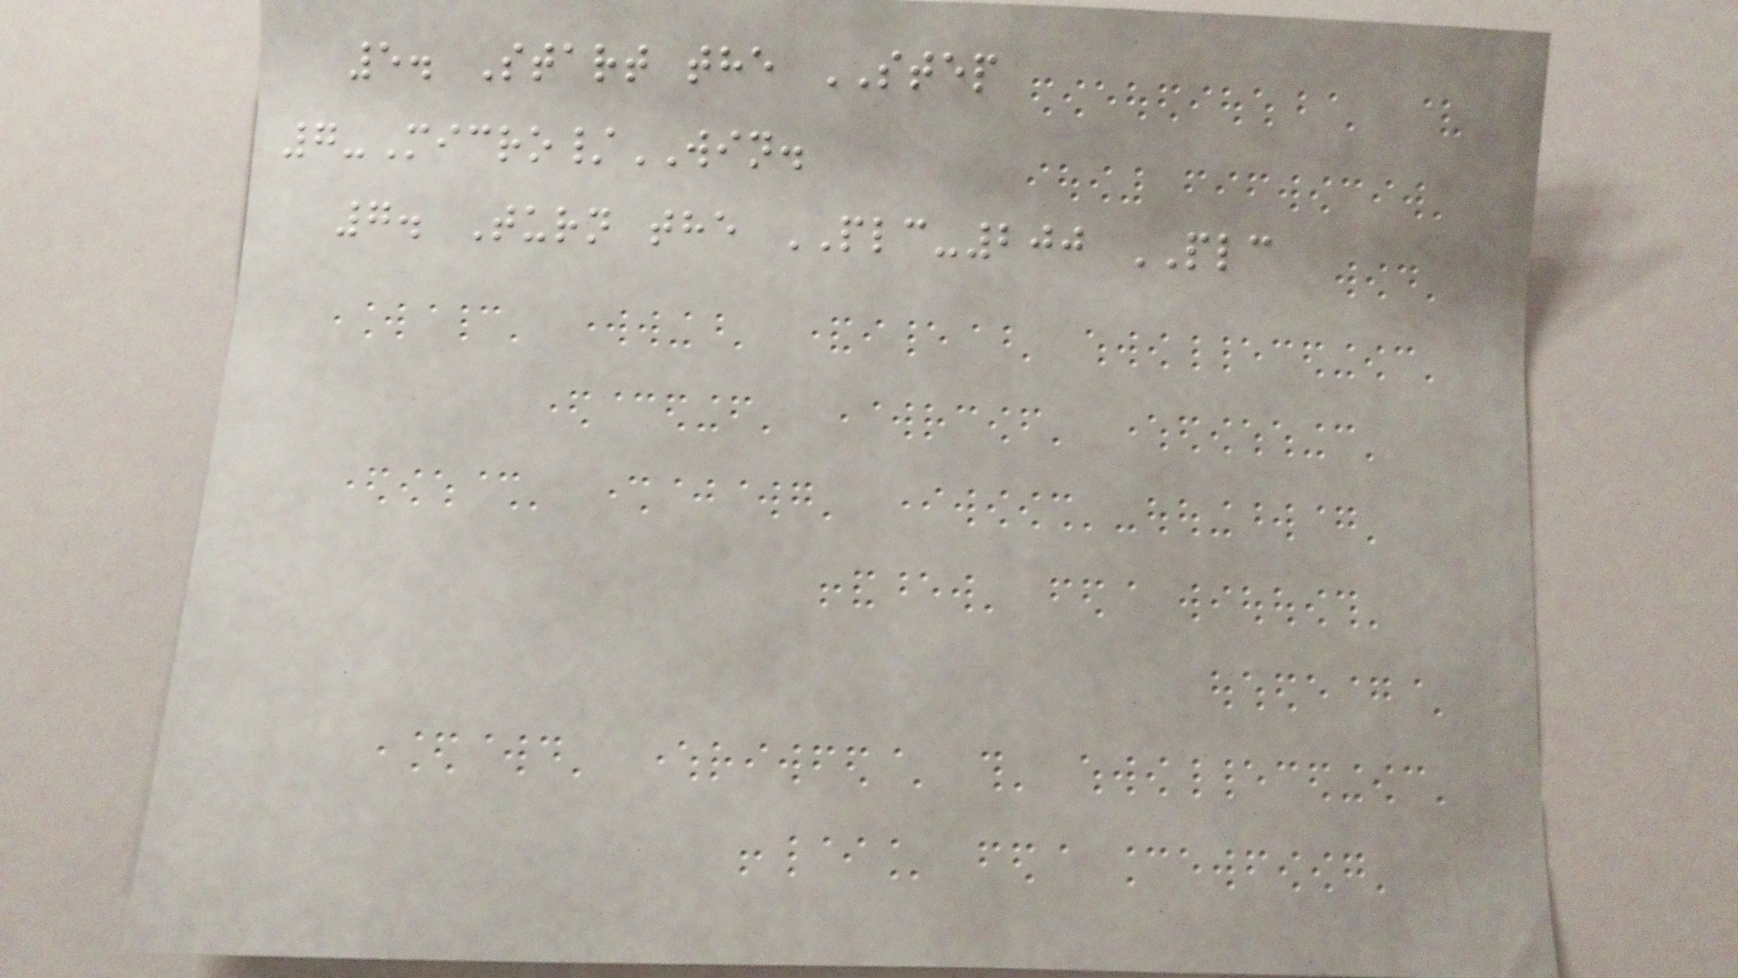5. Start the STEP
7-Micro/WIN.
7. Turn the PLC-200 PLC
